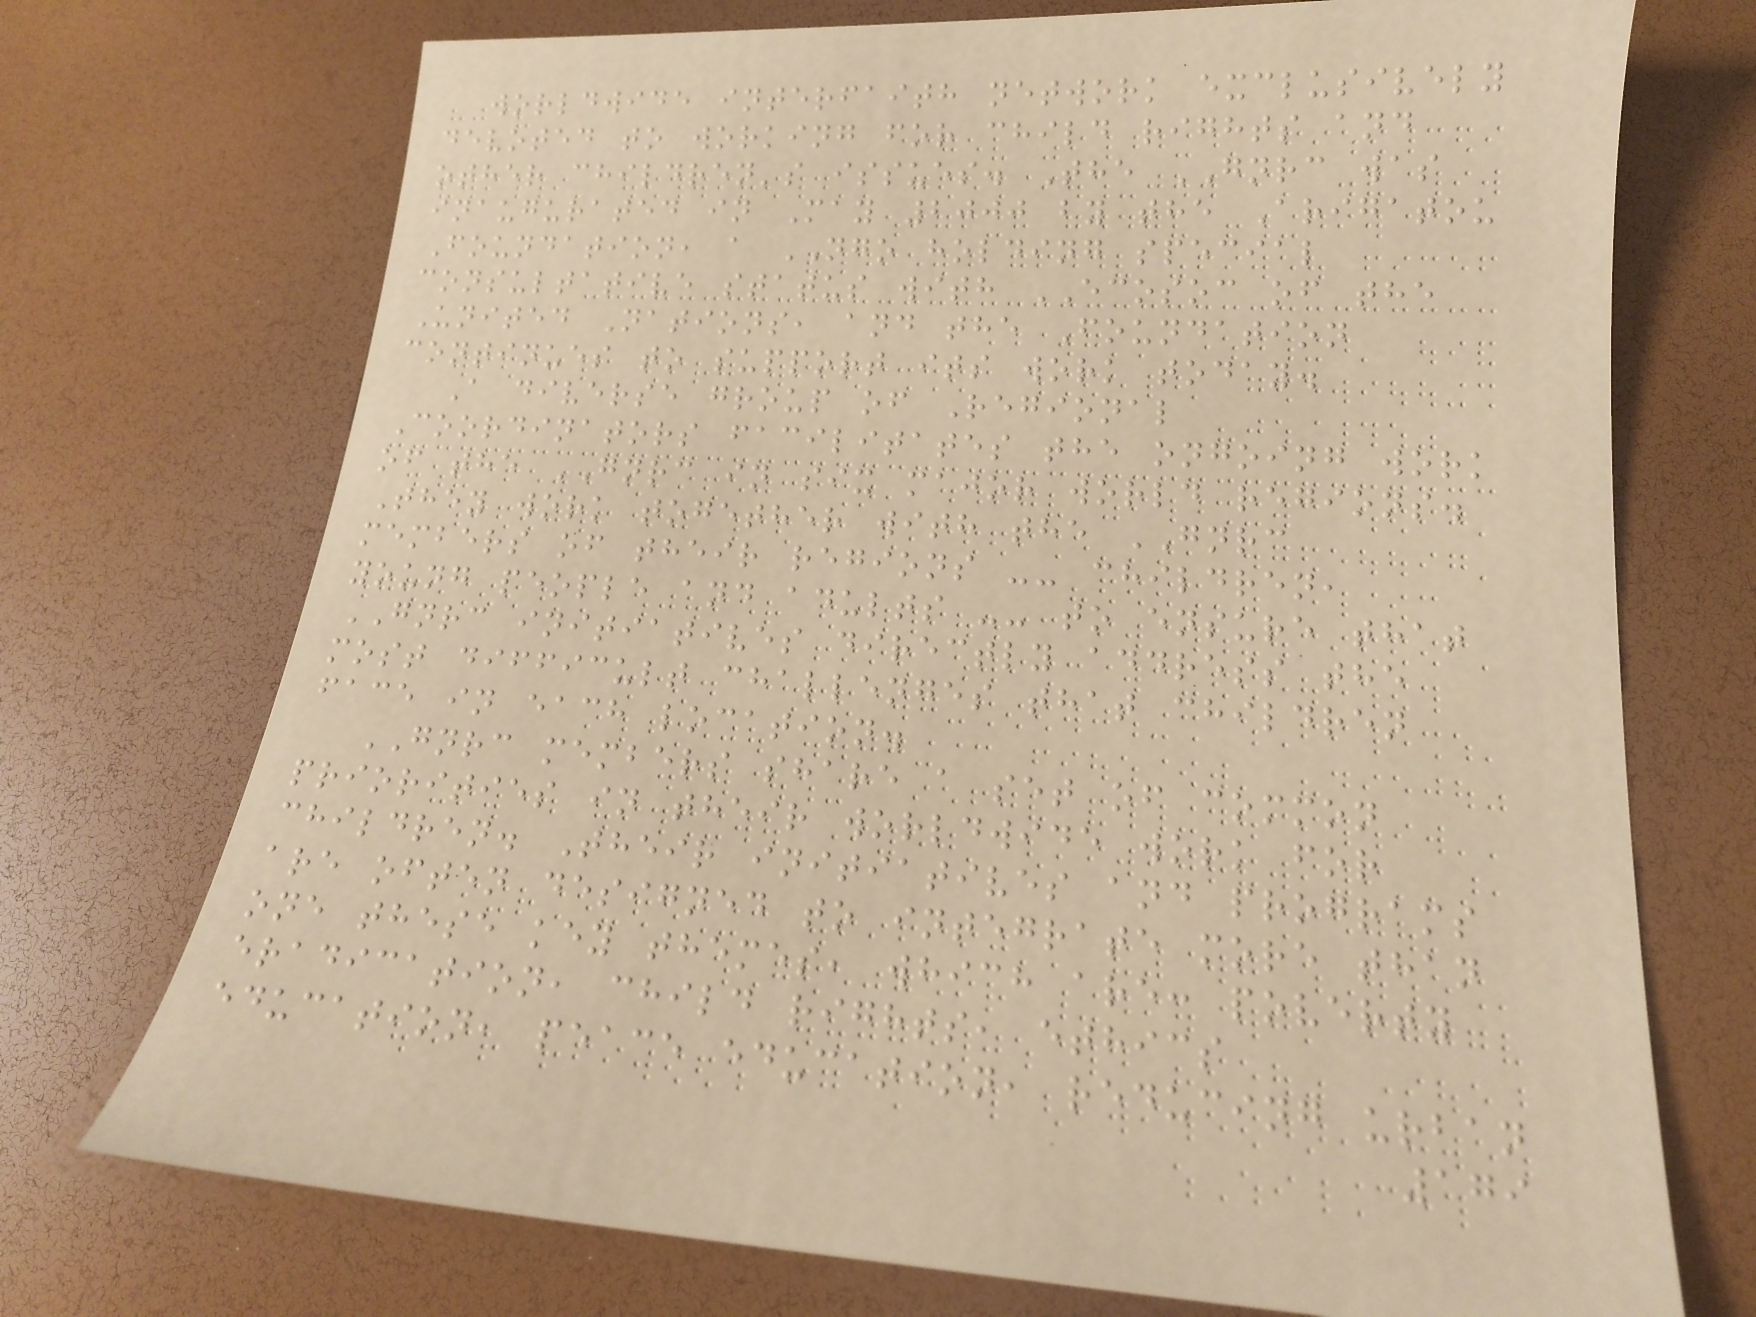worldwide interfaith network exclusively
devoted to working for child rights and
other children's issues. The GNRC was
inaugurated in May 2000 by the Arigatou
Foundation, a NGO holding special
consultative status with ECOSOC of the
United Nations, and the Foundation
continues to support its work today.
A diverse group of Regional
Coordinators facilitates the ongoing work
of the GNRC in six major world regions.
They work together with the GNRC
members of their regions -- children,
young people and adults -- to ensure that
GNRC initiatives directly address the
most difficult challenges that children
face in each location.
GNRC members share a set of common
priorities in their worldwide work for
children. Their initiatives and programs
are often designed to integrate more than
one these key themes, which are: poverty
eradication, child rights, ethics
education, peace education, reducing urban
179
